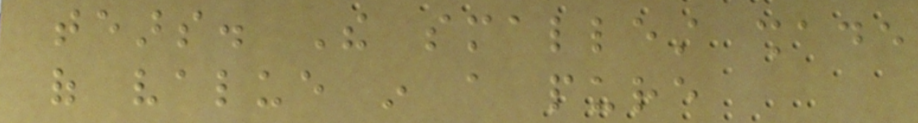tears. The smallest shade
of value in a pure
